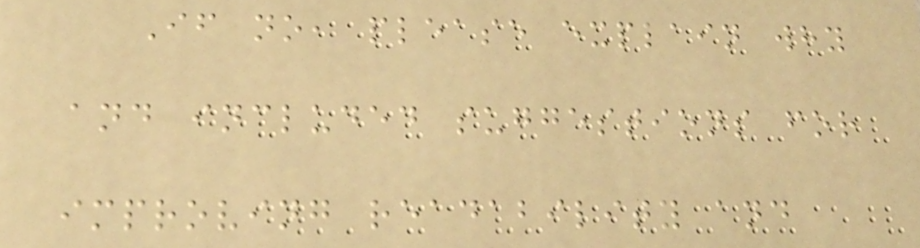If no, please explain why
and included suggestions for
improving readability and
